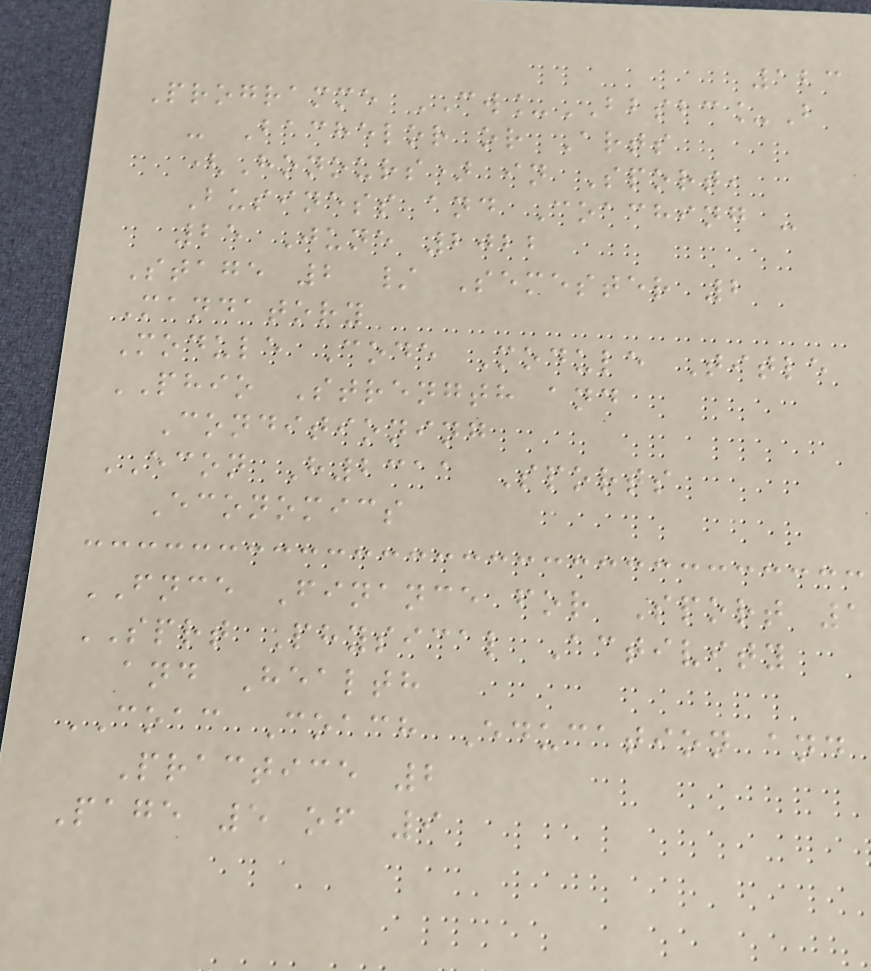123
Programme CW_BBSBC_B
- Bachelor or Arts
(Honours) in Sport,
Business and Coaching -
25 June 2022
Stage 2 / Semester 2
Mandatory
Module Code Module Title
PHIO Strength and
Conditioning
ECON H2311 Sports
Economics
FNCE Finance for Sport 1
SPRT Physical Activity
and Health
COAC Coach Education and
Practice 2
Page 5 of 9
